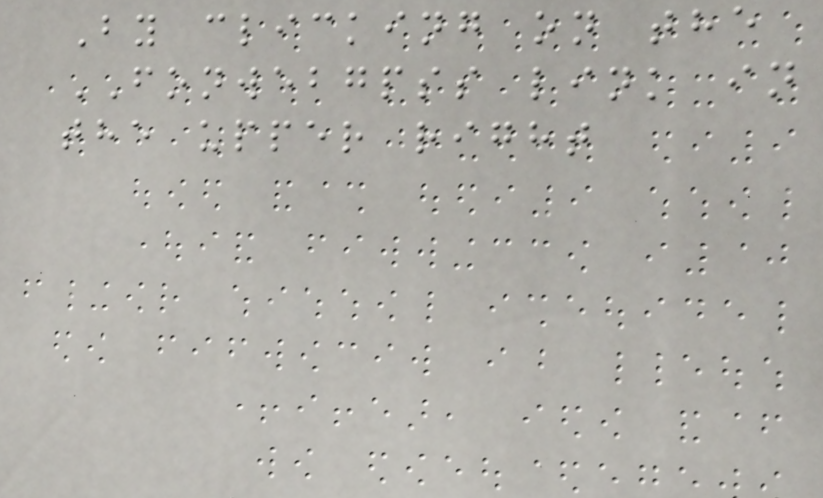By clicking on the
FONWEBGPSS link in
the upper right
